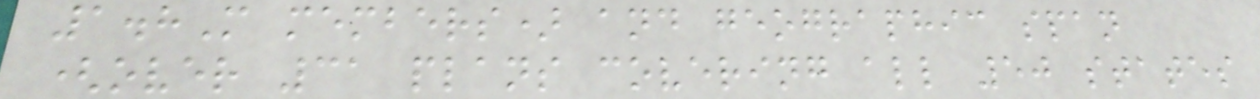1.8M members) and geographic span
(over 31 plans covering all 50 states
